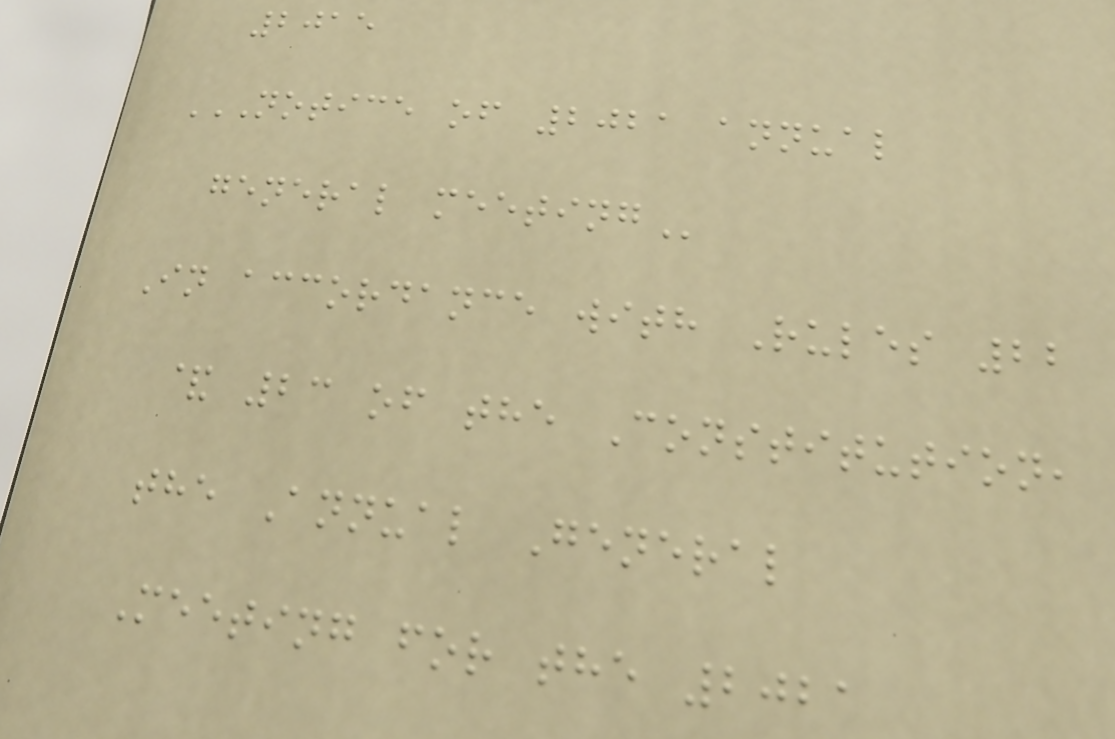2015
NOTICE OF 2021 ANNUAL
GENERAL MEETING
In accordance with Rules 22
& 23 of the Constitution,
the Annual General
Meeting for the 2021
